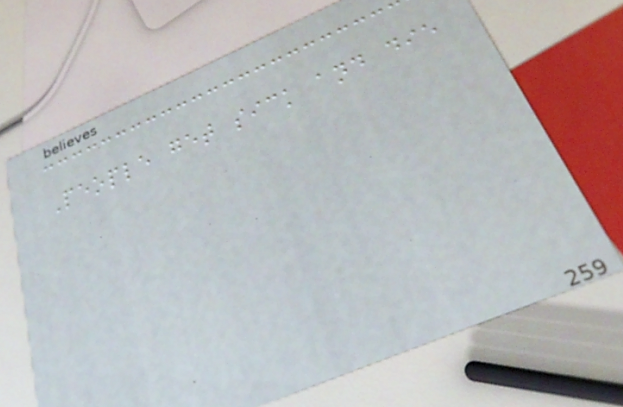People get sick and die
